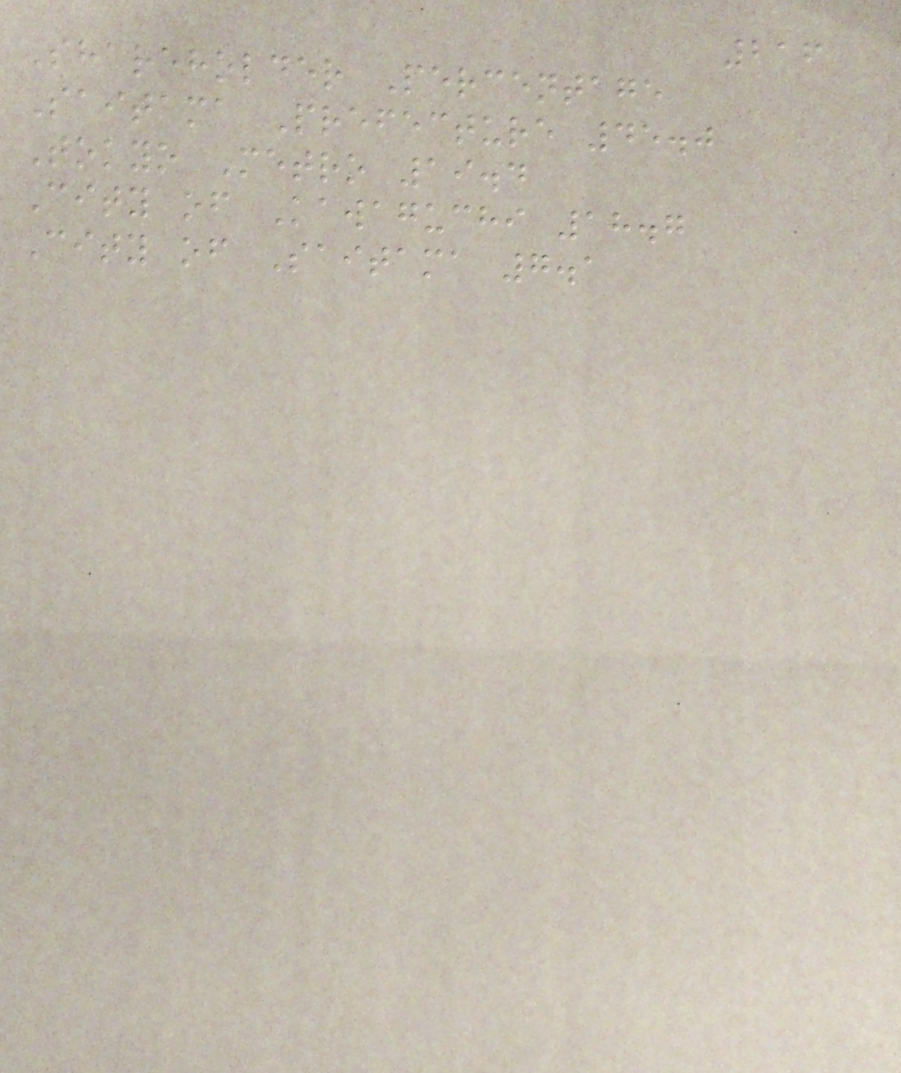216
Shareholder Percentage
Saitama Prefecture 45.0
Tokyo Metro 19.4
City of Kawaguchi 18.7
City of Saitama 7.1
